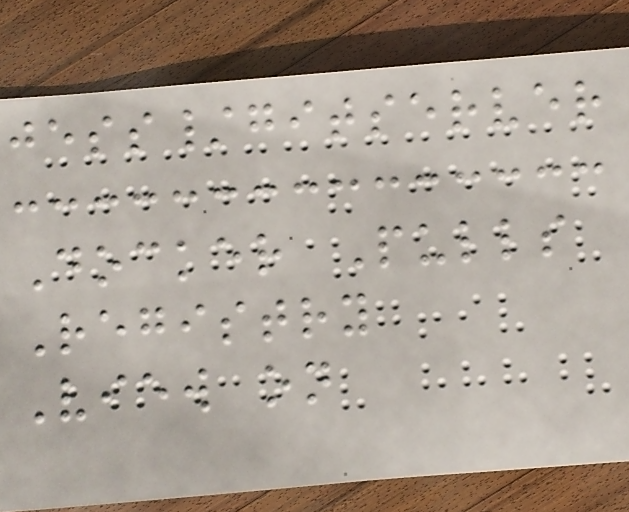jess/gitserver
Docker Pulls
Registry
View on
